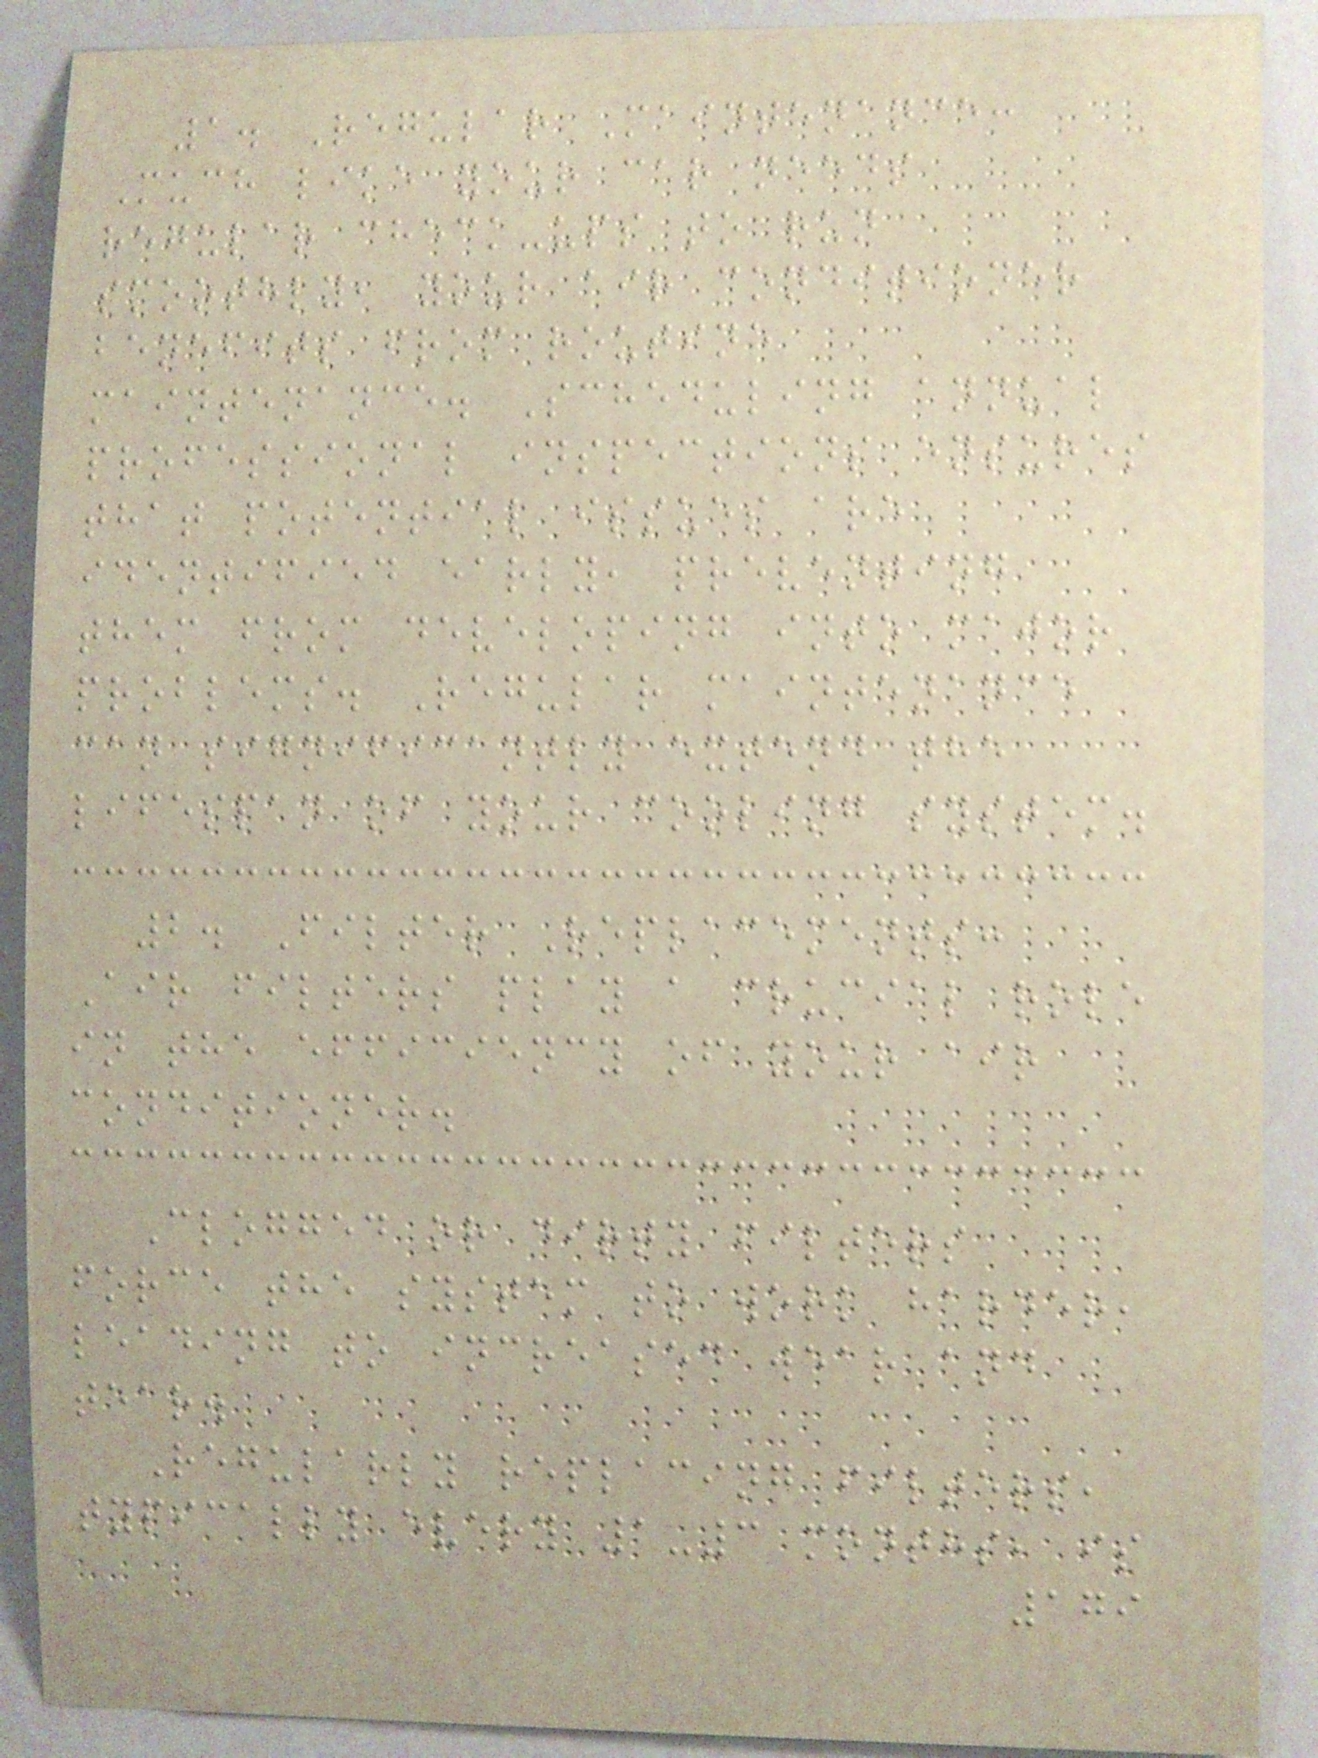1. Regular Maintenance:
Much like your car needs
regular check-ups to run
smoothly, your air conditioner
benefits from routine
maintenance. Scheduling annual
professional inspections ensures
that potential issues are
identified early, preventing
them from developing into major
problems. Regular maintenance
can significantly extend the
lifespan of your cooling system.
2. Filter Replacements:
Air filters play a crucial role
in the efficiency of your air
conditioner.
Clogged or dirty filters
force the system to work harder,
leading to increased wear and
tear.
Regularly replacing filters,
typically every 1-3 months, is
179
